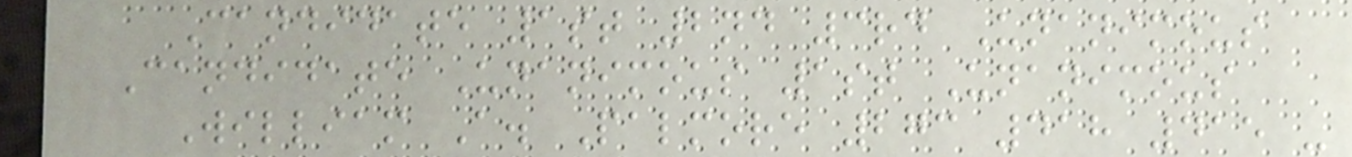Candidate 1st 2nd 3rd Unanimous
Candidate Unanimous 1st Unanimous
William A. Palmore 273 418 415 -
